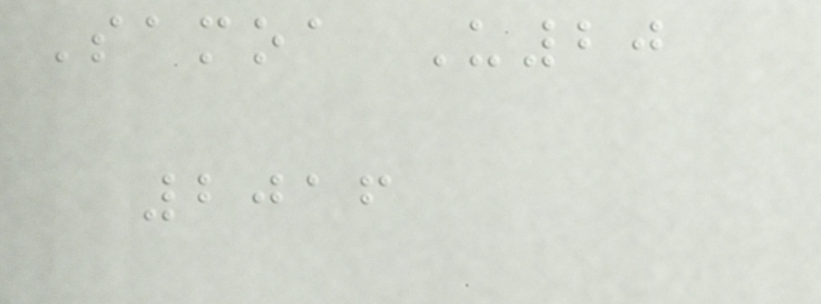Samoa U20
2016
